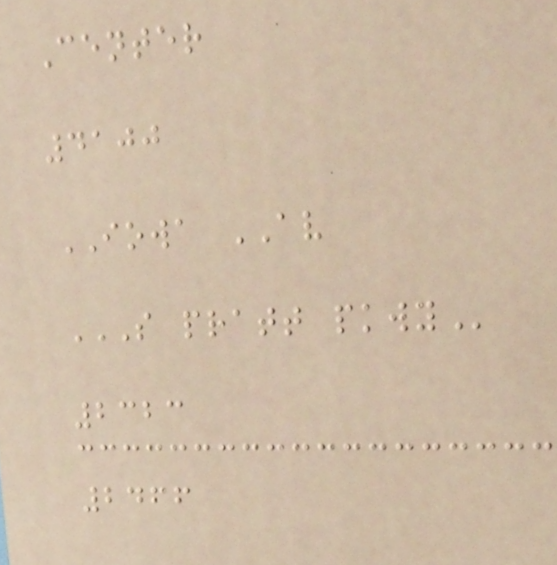Center
4100
IOWA AV
S PRATT PKWY
2323
2466
